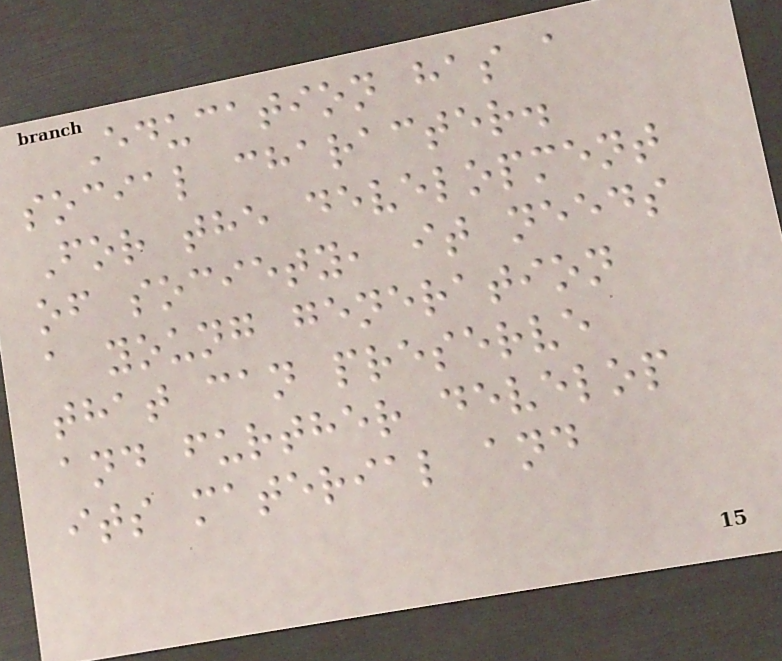Education has a
social character.
For the development
of society, it needs
a young generation
that can preserve
and further develop
its material and
